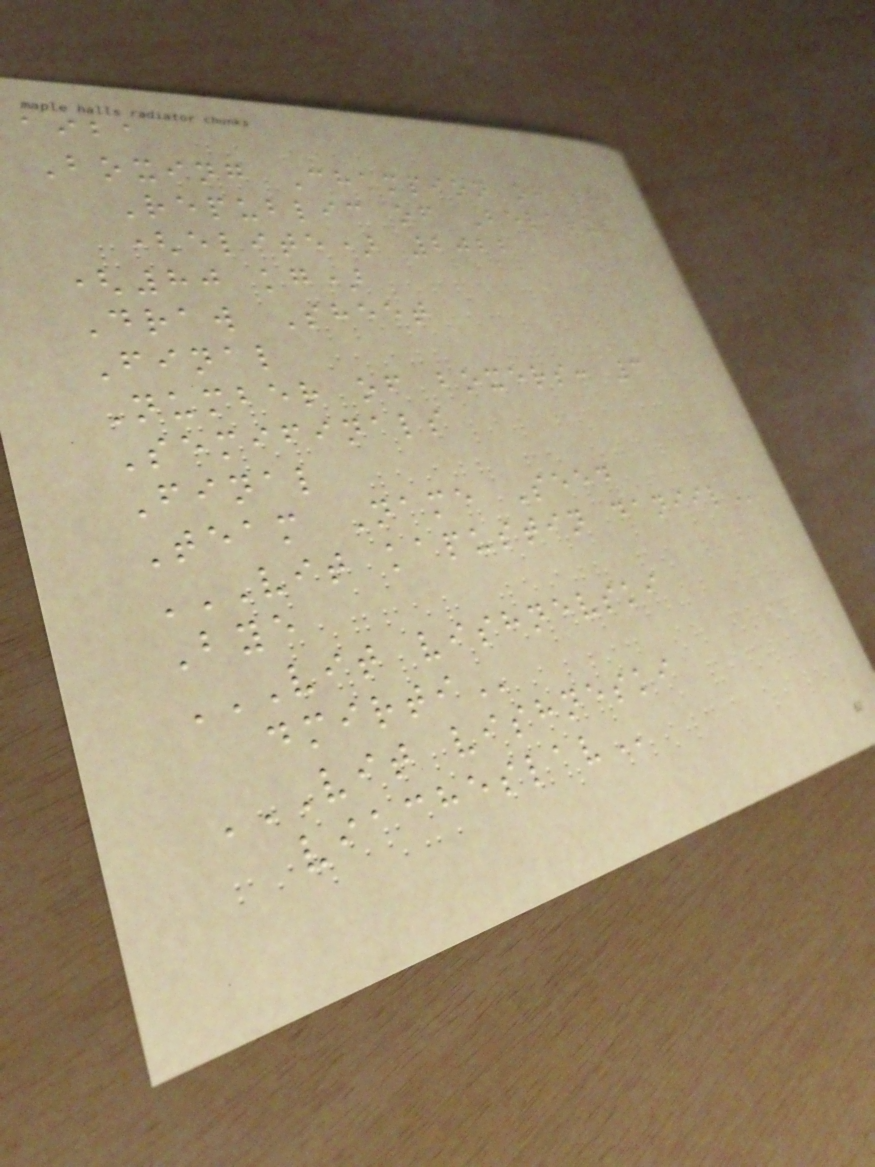aiba
Boxing Champion of the
Republic of Belarus
(elite) 2022
(80 kg)
Draw Sheet
Final
Number of boxers: 3
Semifinals
Final
Team Name Seed
VIT KAPUSTIN DANIIL
Bye
VIT VISHNEVSKI
DMIRTI
VIT VISHNESKI
VIACHESLAV
